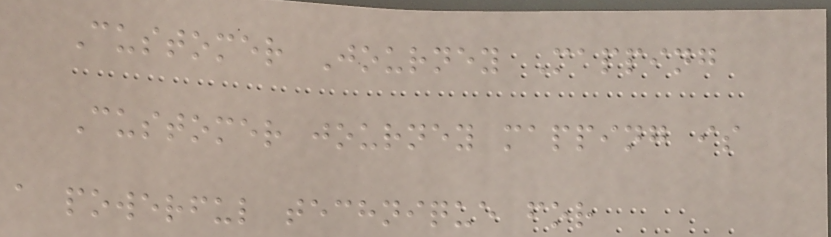Customer Journey Mapping
Customer journey mapping is
a powerful technique for
